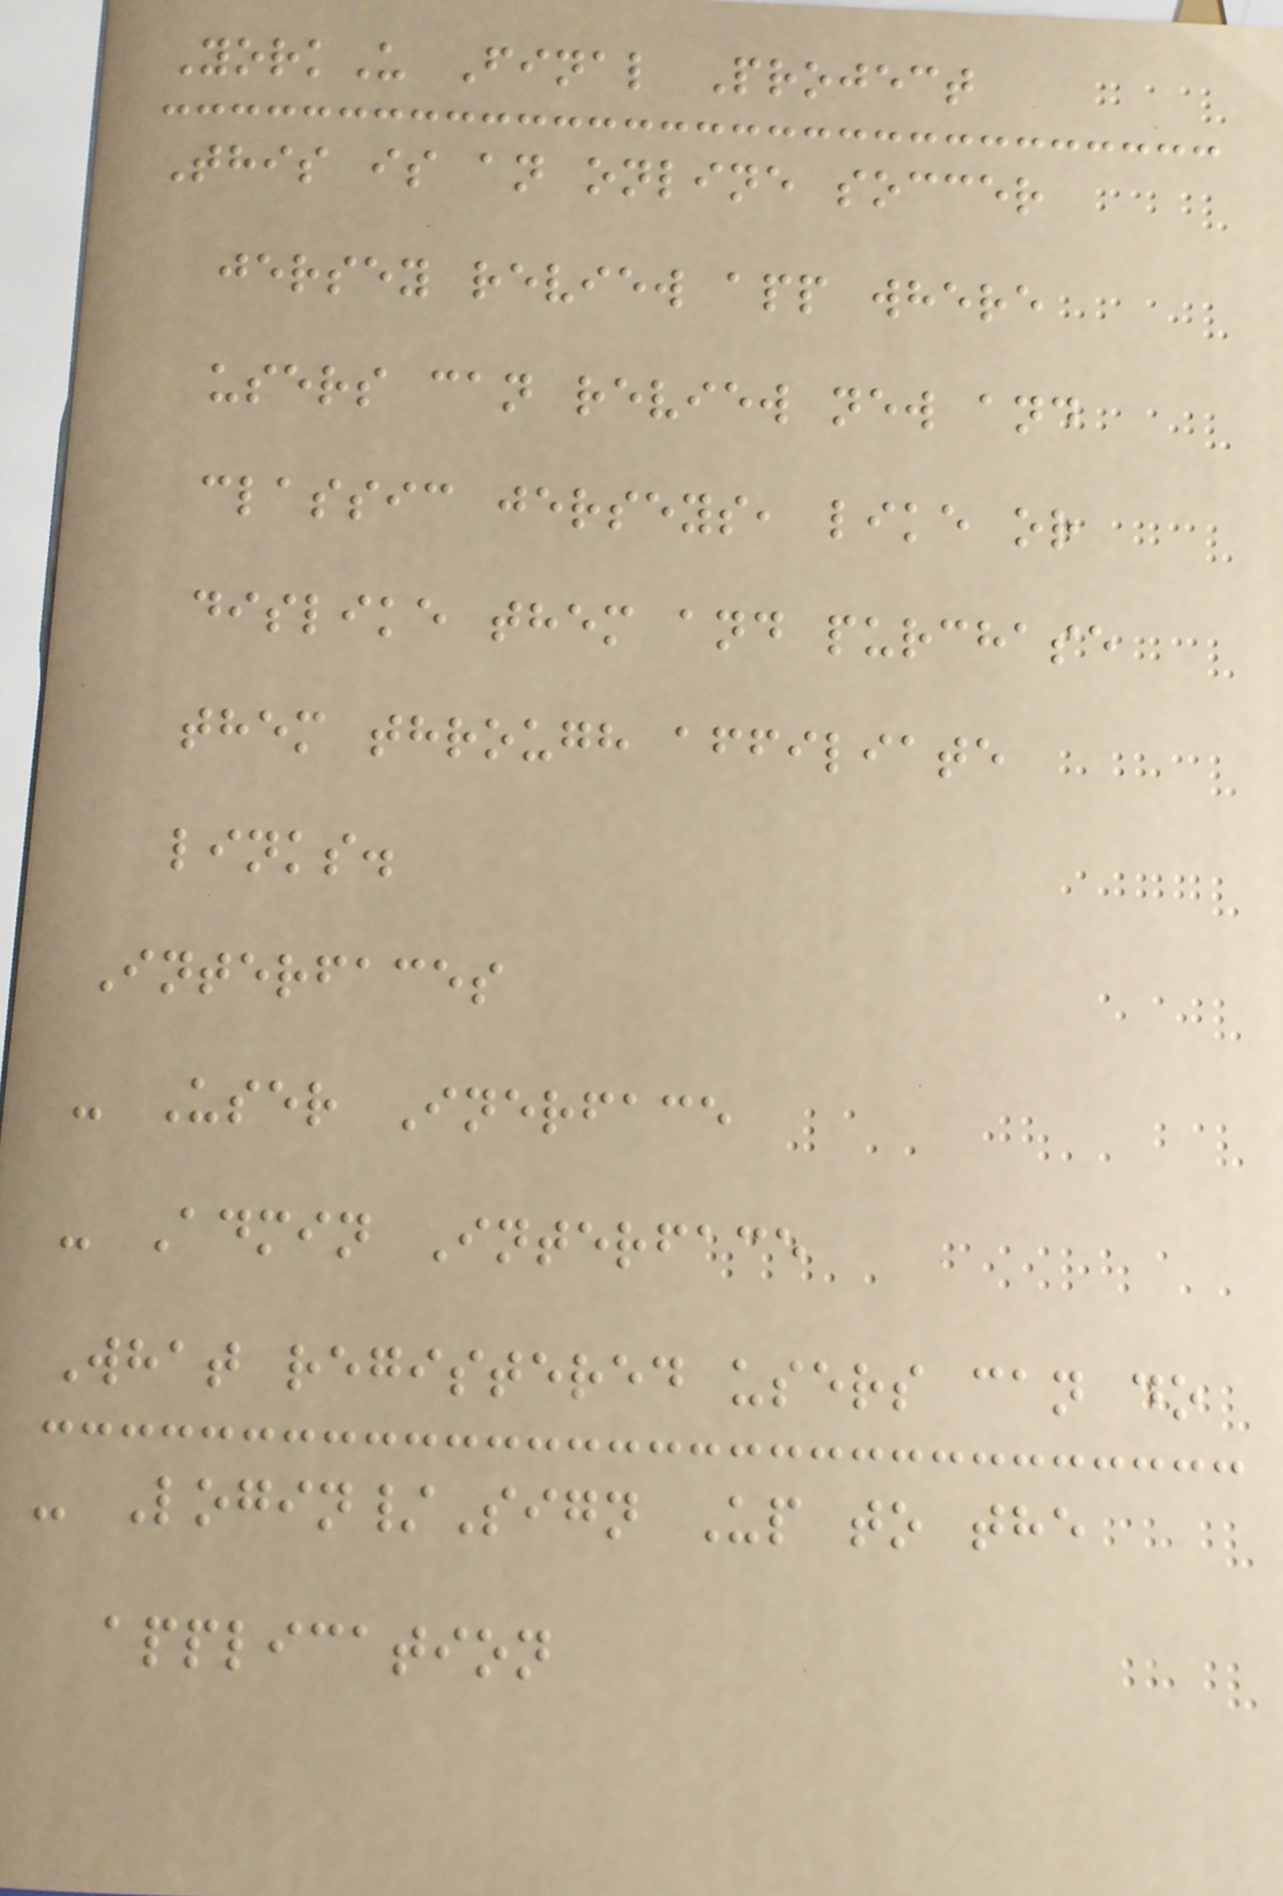YorkU Final Project
This is an online soccer
jersey review app where
users can review new and
classic jerseys, like or
dislike them and purchase
them through affiliate
links.
Interfaces
- User Inerface
- Admin Interface
What registered users can do
- Login/Sign Up to the
application
